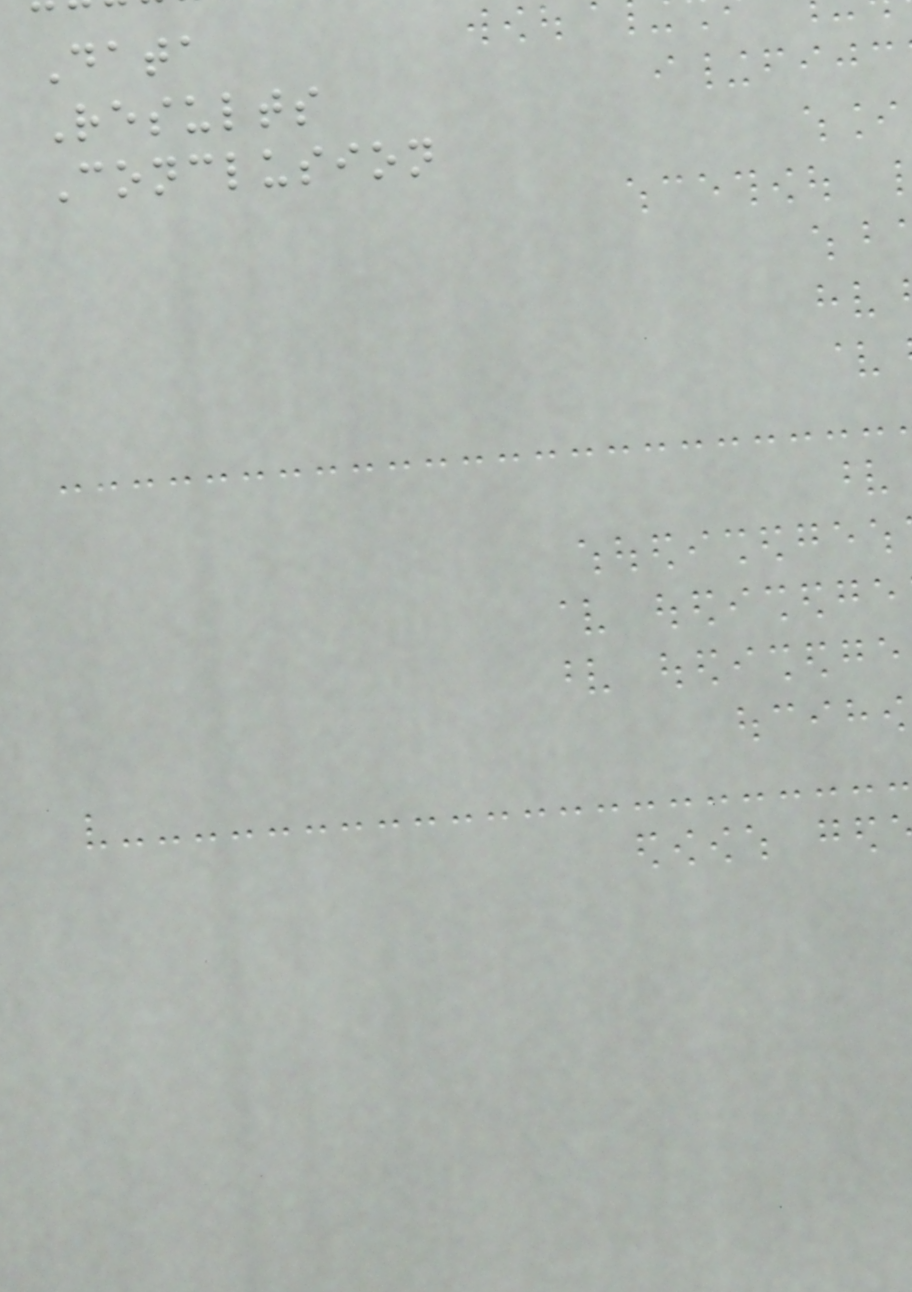Data
Results
Conclusion
